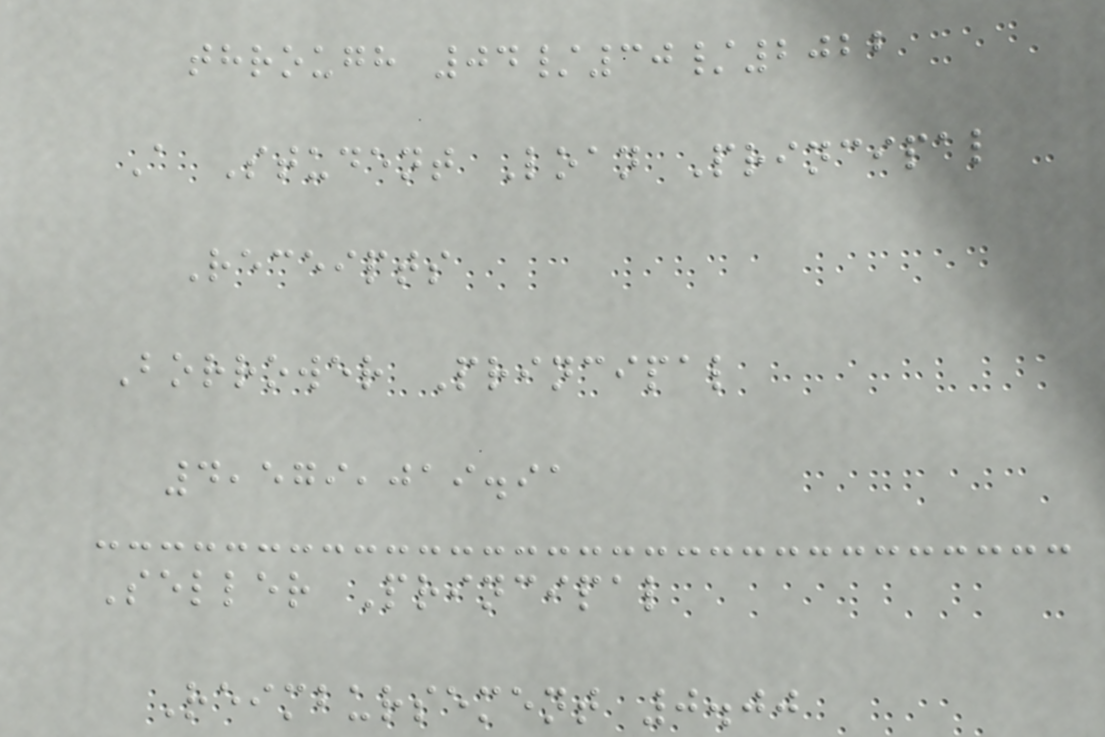through 04/30/2022
A Student Loan Principal
Receipts
Borrower Principal
4,579,019.91
Seller Principal
Reimbursement 0.00
